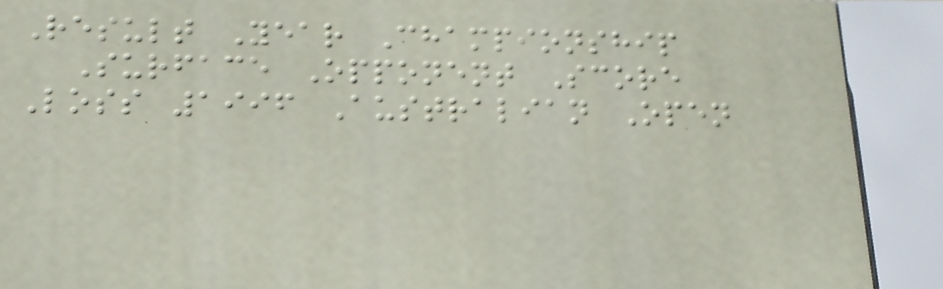Result Year Championship
Surface Opponent Score
Loss 1996 Australian Open
